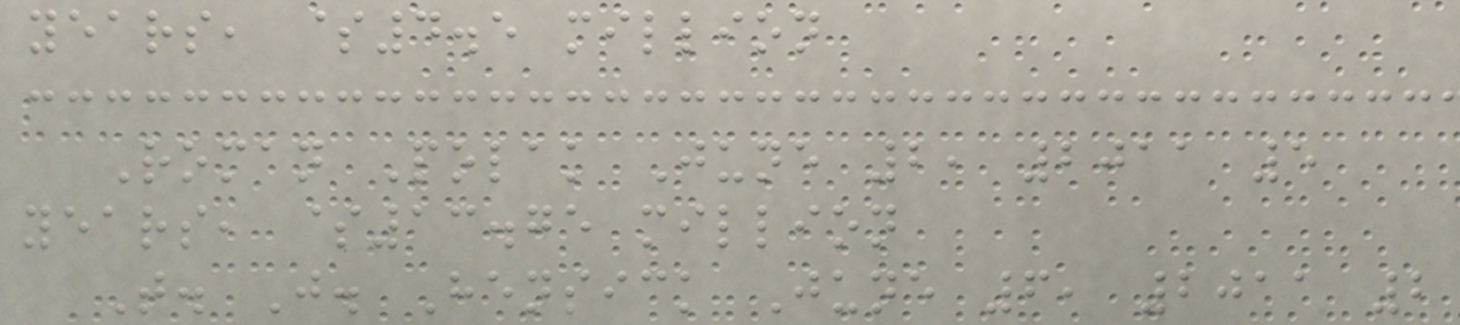years, $4.5 million
Roman Polak June 2, 2011 5
years, $13.75 million
T. J. Hensick June 6, 2011 2
